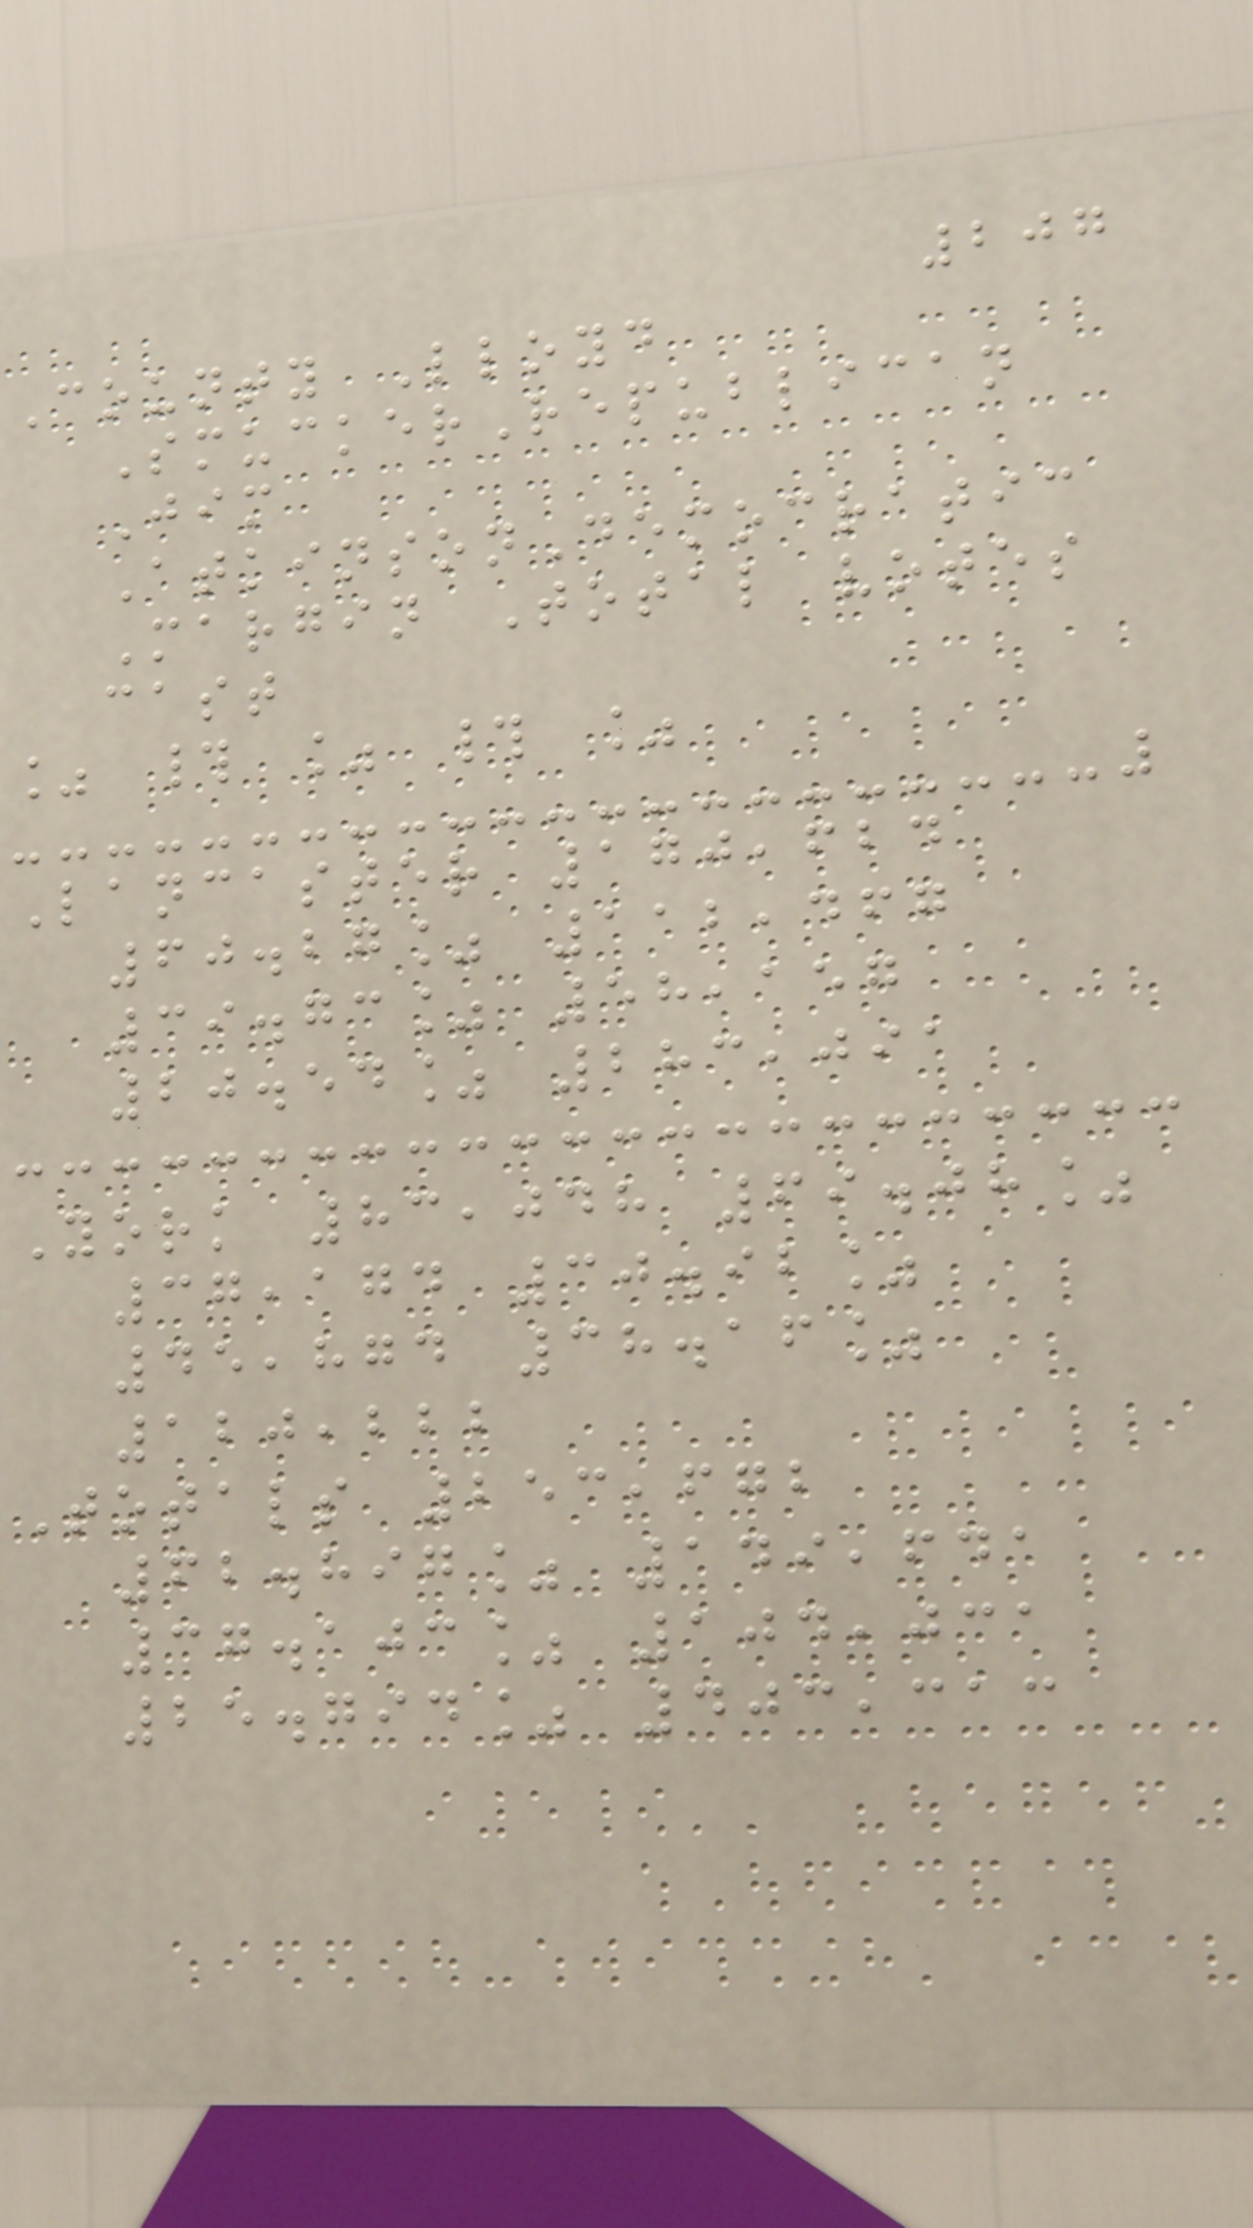207
County Lloyd
SmuckerRepublican
Jim
AtkinsonDemocratic
Margin Total votes
cast
% # % # %
Lancaster 170,624
60.27% 112,467
39.73% 58,157
20.54% 283,091
York 83,048 69.08%
37,174 30.92%
45,874 38.16%
120,222
Totals 253,672
62.897% 149,641
37.103% 104,031
25.794% 403,313
